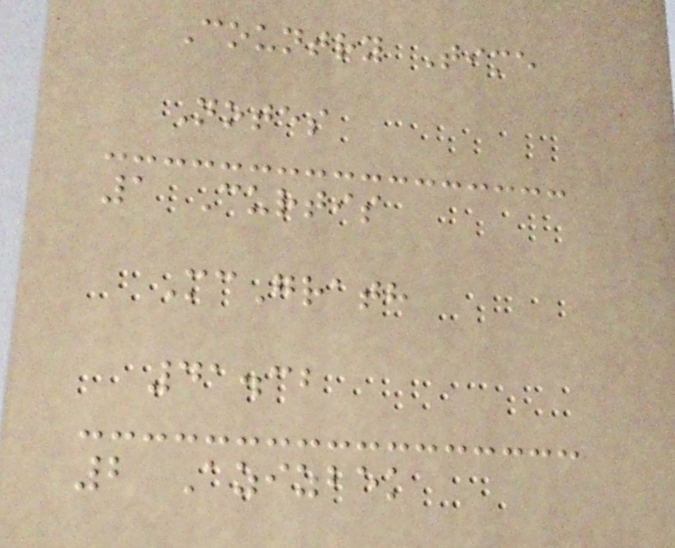Country Time
Notes
1 Curtis
McGrath
41.32
2 Azizbek
